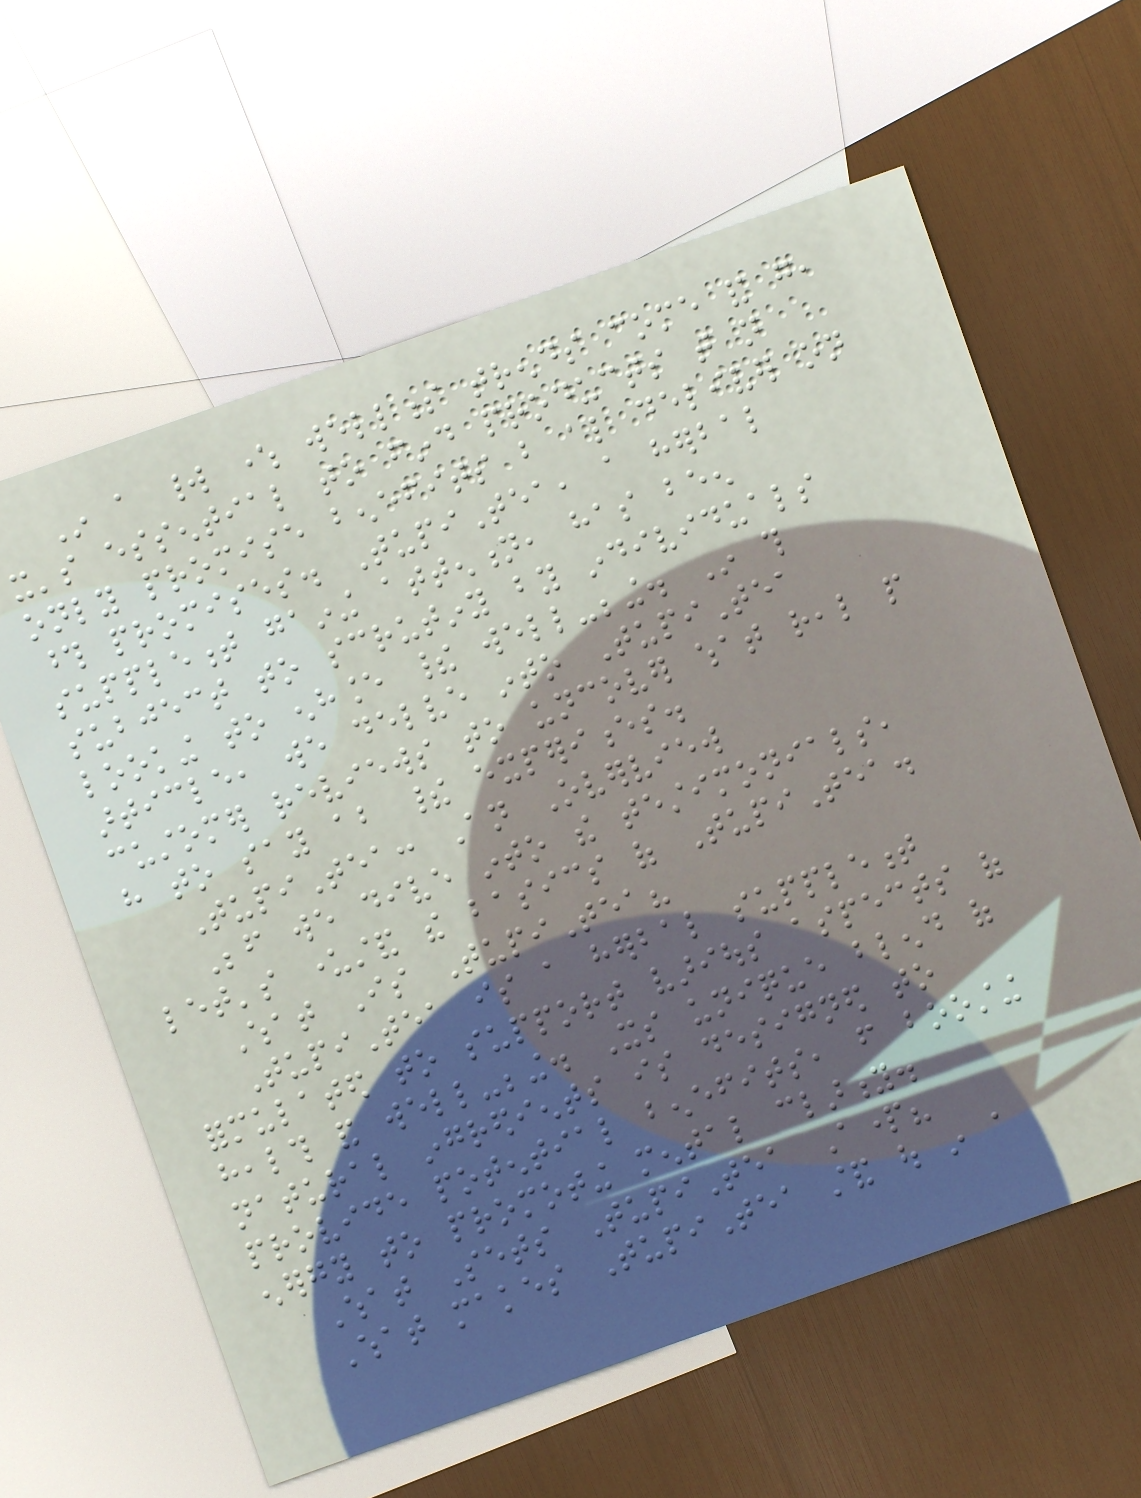In a world where wellness trends come and go,
it's essential to find products that not
only promise benefits but also deliver on
those promises. TupiTea, a herbal
supplement gaining attention, has been
subject to scrutiny by individuals
looking to enhance their well-being. In this
article, we delve into TupiTea
customer reviews to uncover what real people
have to say about their experiences.
TupiTea: An Overview
Before we dive into the testimonials,
let's understand the basics of TupiTea.
What Is TupiTea?
TupiTea is a herbal supplement
formulated to support various aspects of
health and well-being. Its unique blend of
natural ingredients is designed to
provide potential benefits, from boosting
energy to promoting mental clarity.
What Sets TupiTea Apart?
What makes TupiTea stand out in a
